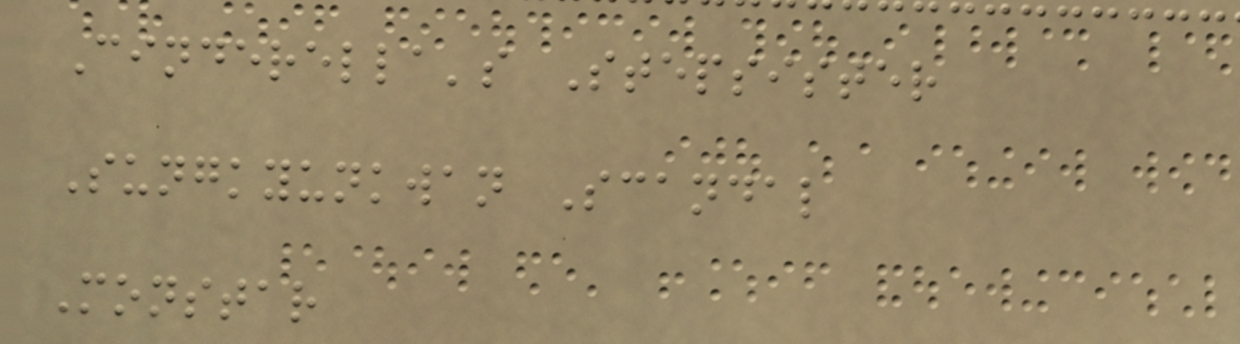Cinderella's Stepsister
Sungkyunkwan Scandal
Monstar
